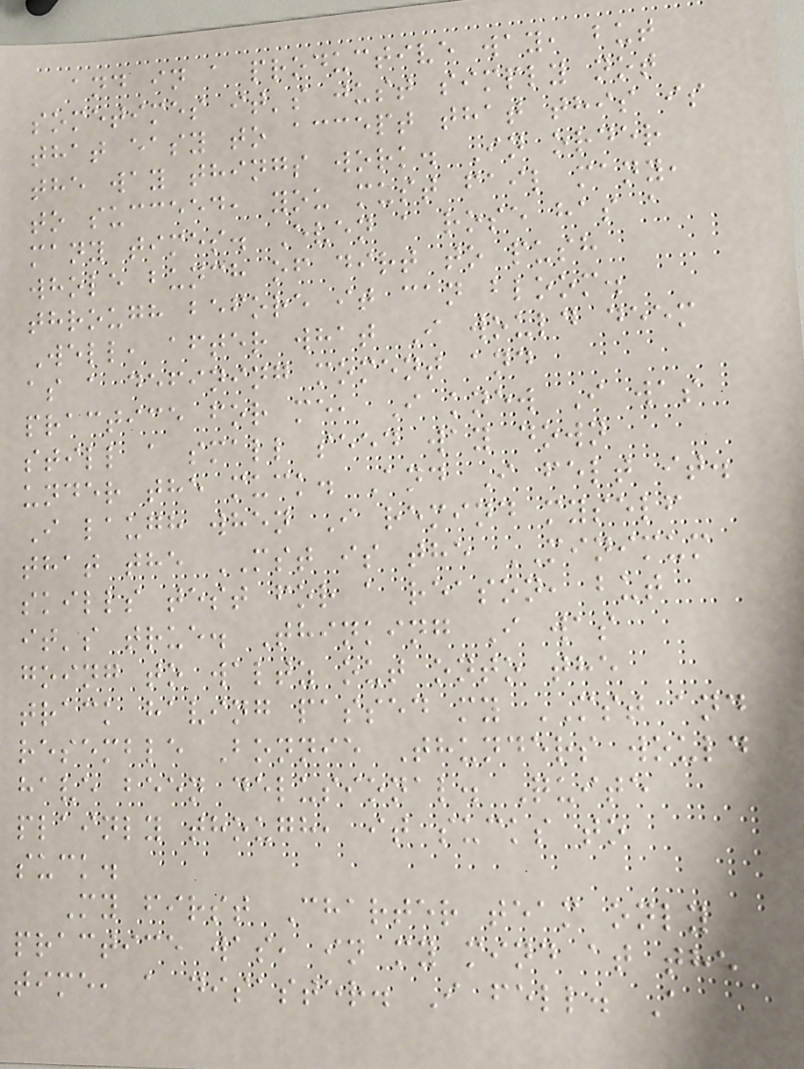and in a productive way, but
sometimes it's just simply not
that easy to accept that this is
the way things work. In order
to succeed, you must fail many,
many times. Even a rose has a
whole bunch of dirt to push
through before it can bloom.
Well, after what I would deem
as a defining moment and
practice for me, I knew I was
still a small seed way down
under the muck. And I felt it.
I laugh when I remind myself
that the MST is the MINIMUM
skills test for a reason, but
it's true. Thinking I was
going to waltz out onto the
track having passed my MST and
resemble Bonnie Thunders would
have been delusional. Quite
plainly though, it sucks to
suck.
My first Charter team only
practice was, in my mind at the
time, a disaster. I fell. A
